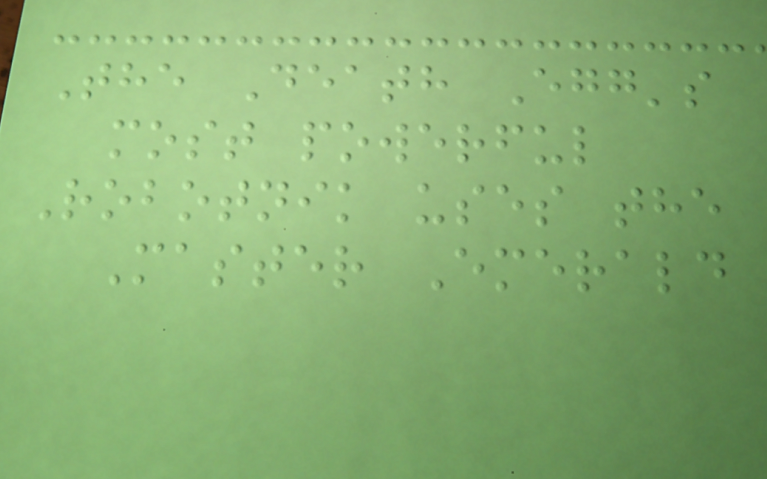The Death Egg's
most powerful
Robotnik uses the
Master Emerald
